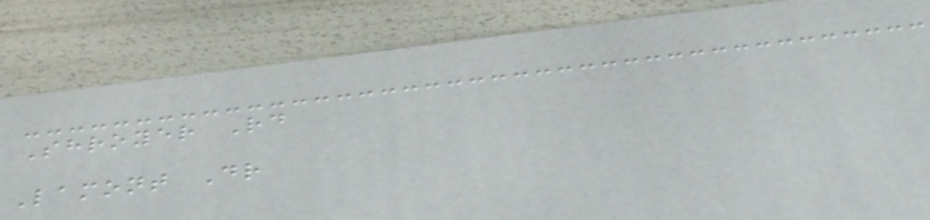Shroyer Rd
Lamont Dr
